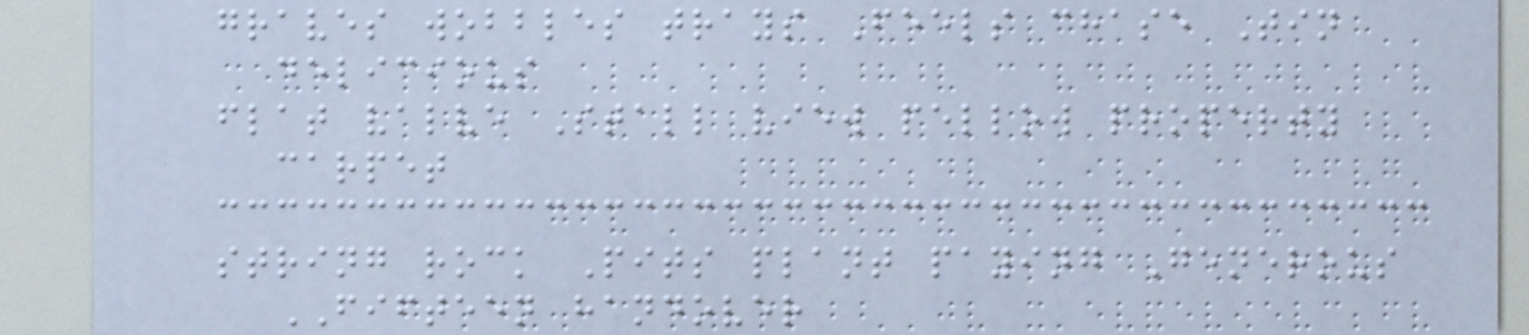graves wobbles trays Feels chase Tin
delicious
flat valve Stall view pellow property
carpet
string rock Pits plant paying Generous
FIFTEEN handover
